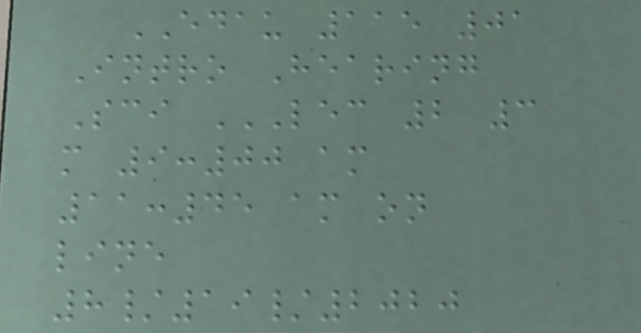EDAU 115 01
Intro Hearing
Sci LEC 2 3
M 9:00 AM
11:45 AM ON
LINE
8/19/2020
